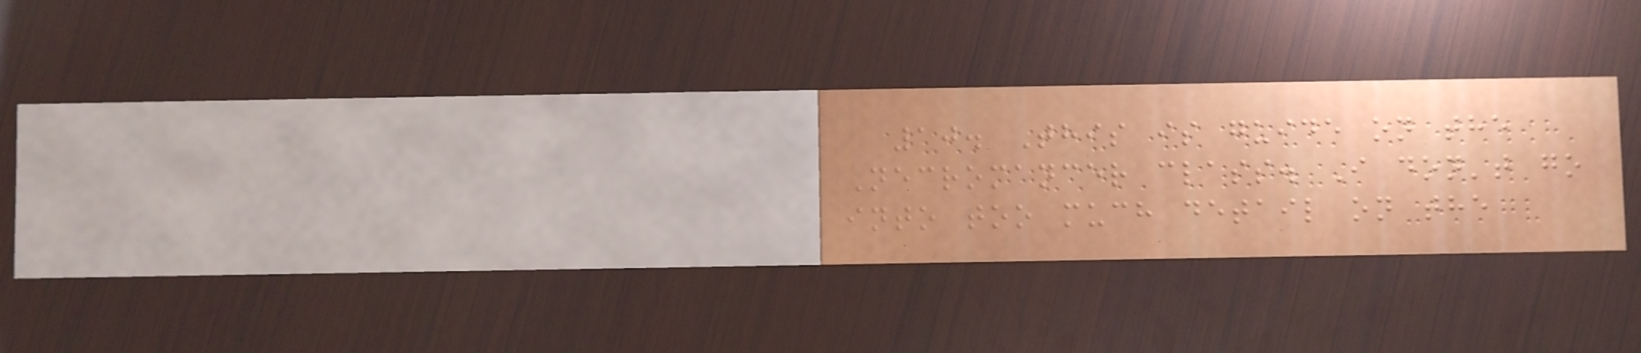10. This is guide on the
Necromancer class. I don't go
into too much detail on the
